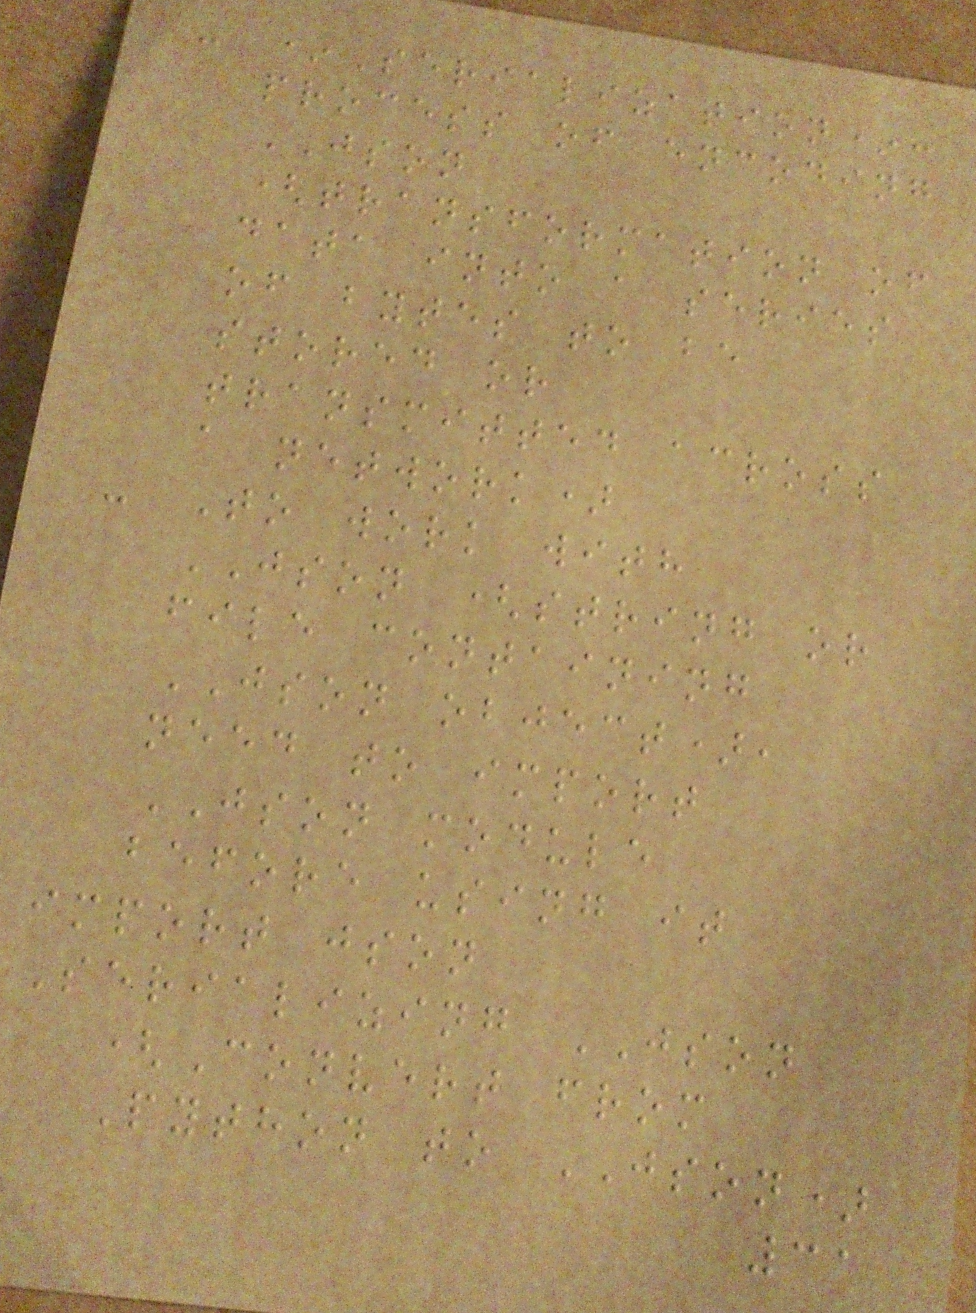- *Serialization*:
process of encoding
JSON
(transformation of
data into a series
of bytes to be
stored or
transmitted across
a network)
- To work with
JSON (string or
file containing
JSON object),
need to import
JSON module
before using it
import json
Serializing JSON
(Convert from
Python to JSON)
31
